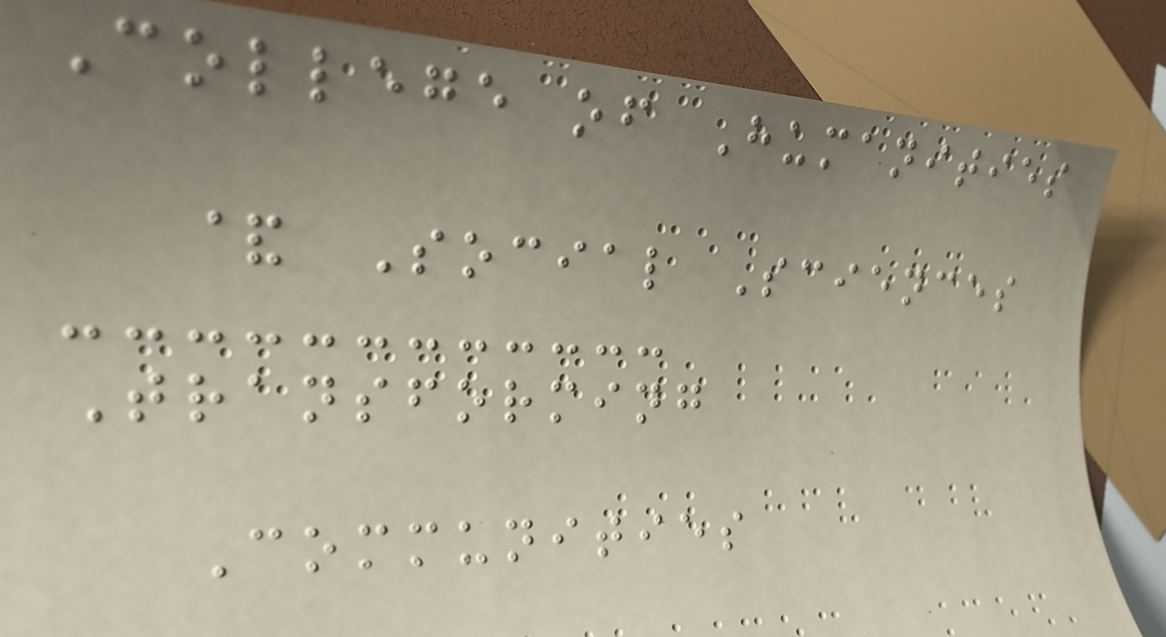College of Humanities
& Social Sciences
Transforming
Communities
